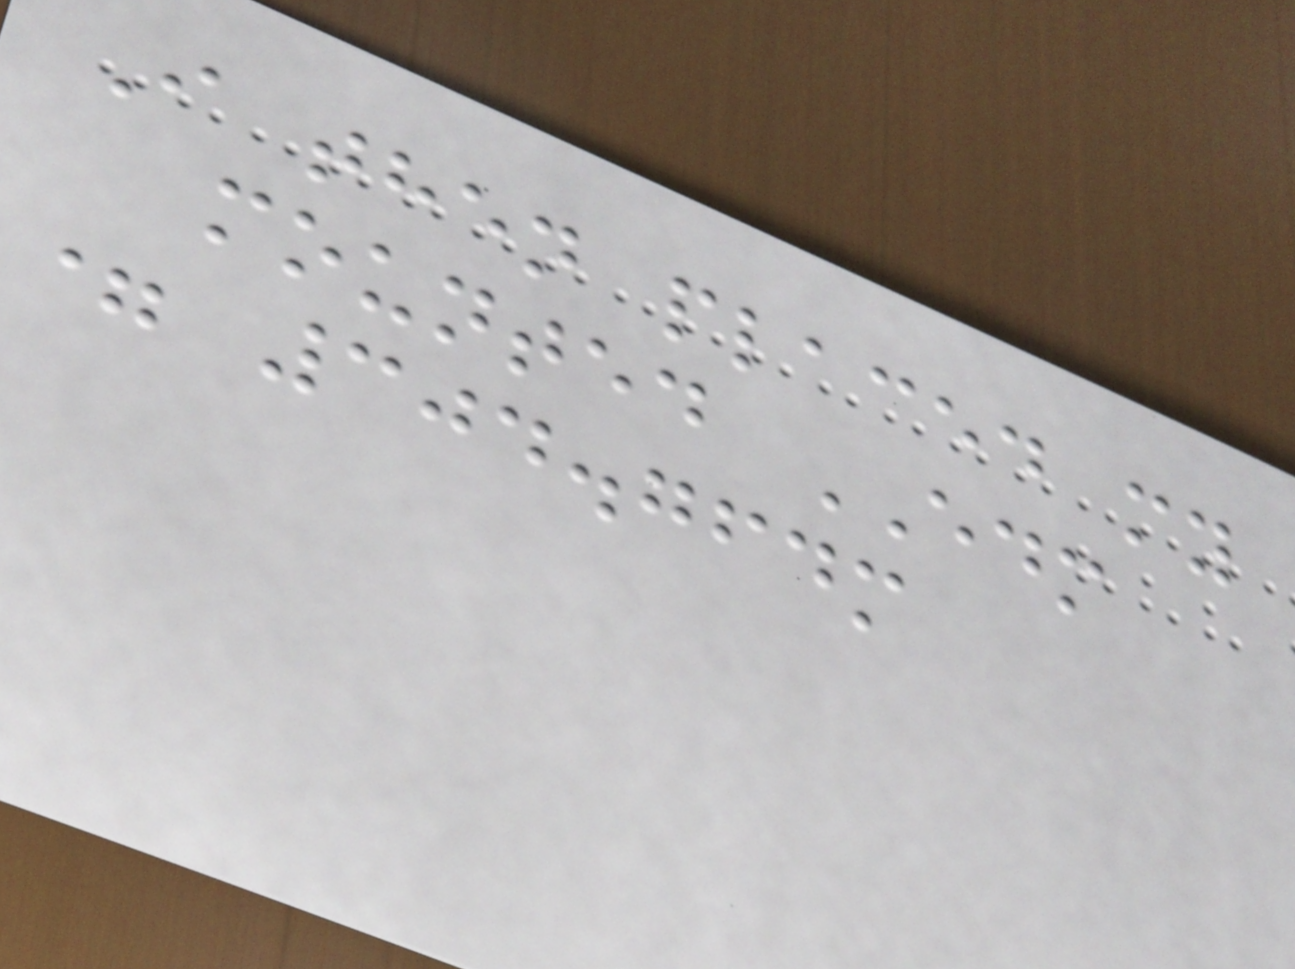I then placed my
mounted EDM
= 304.764m
